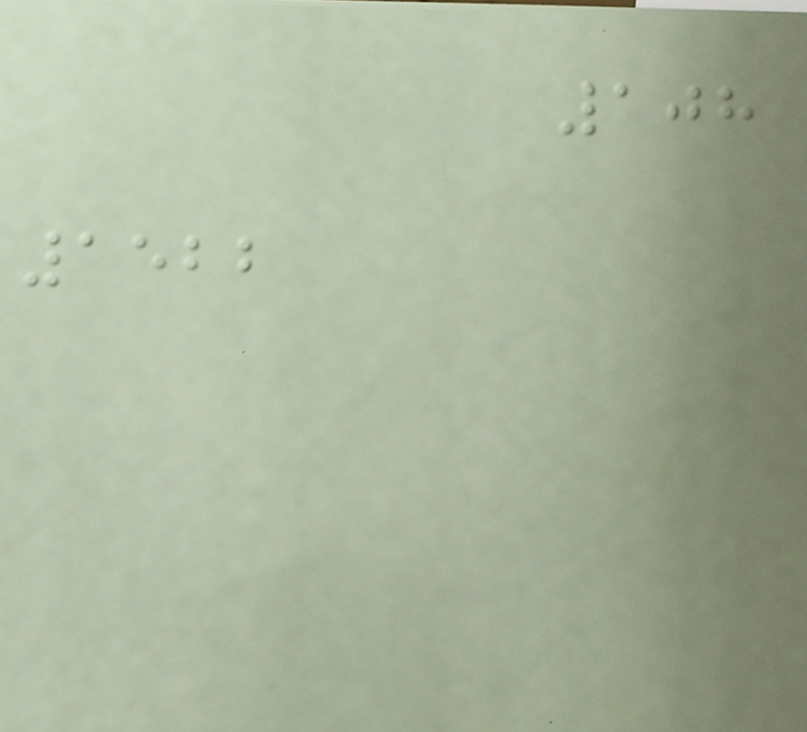108
1522
